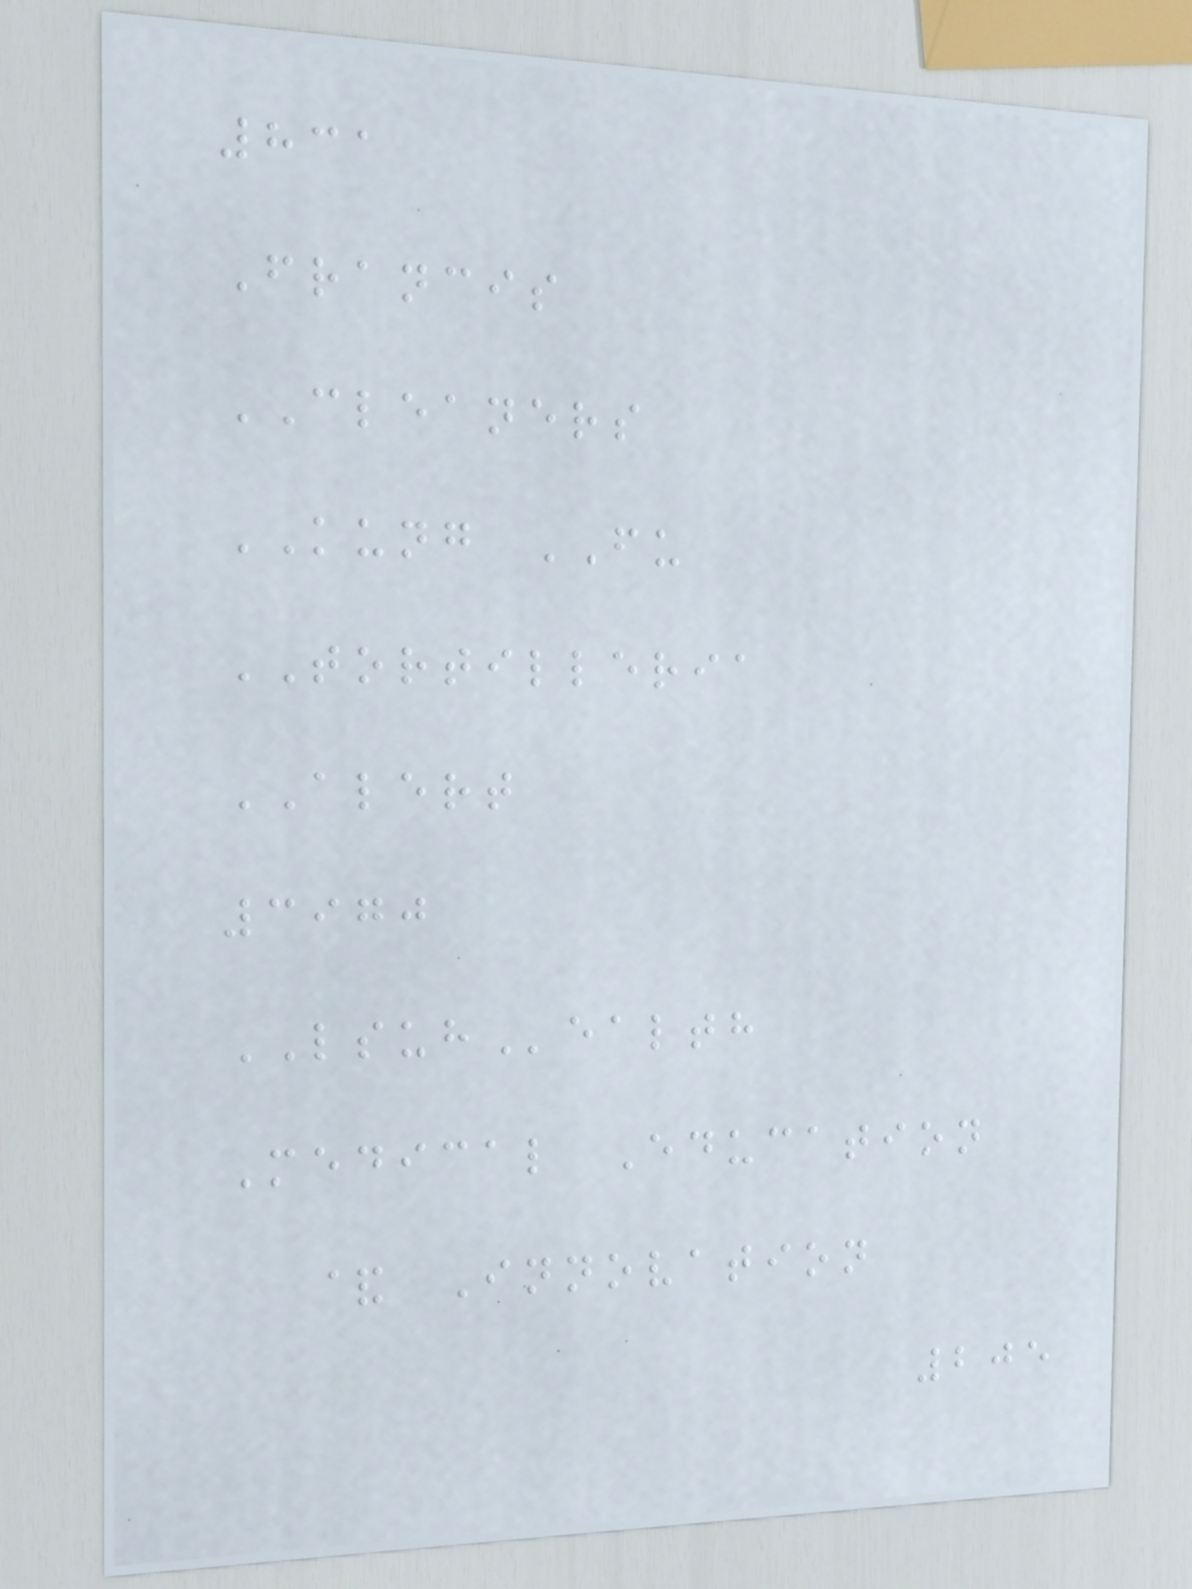831
Francis
CLEANERS
KUNG FU
TORTILLERIA
ALERT
3970
LSUHealth
Medical Education
& Innovation
205
